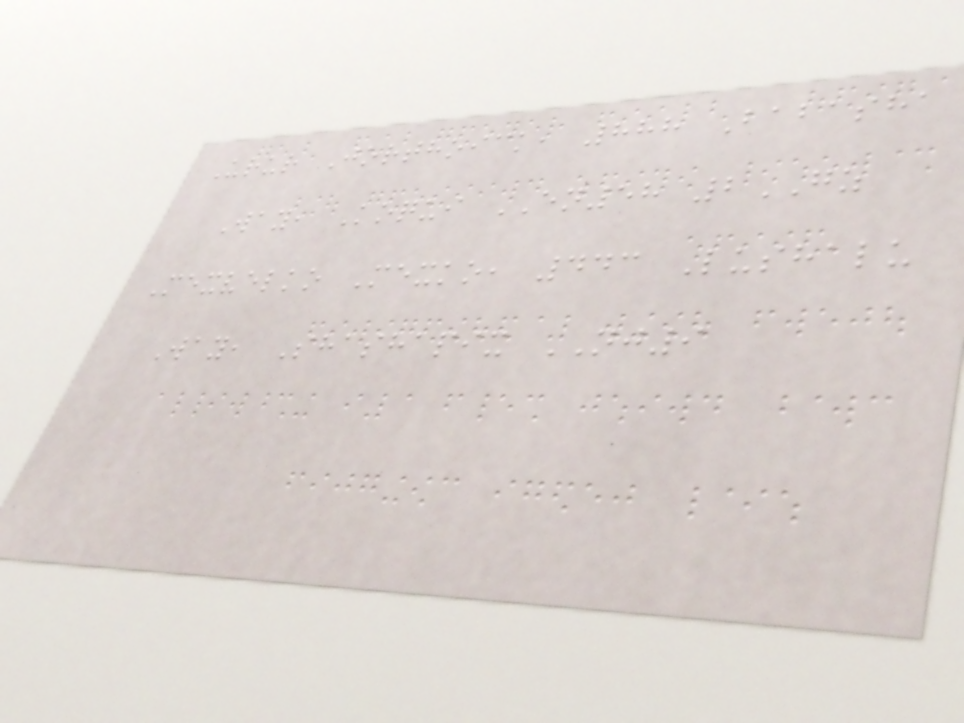Urur Jorthoick, 888 Babasha
Way, Koqui EN58 2GZ
Mexvelko Mexko, 443 Lushalu
Way, Shashapix NJ9
